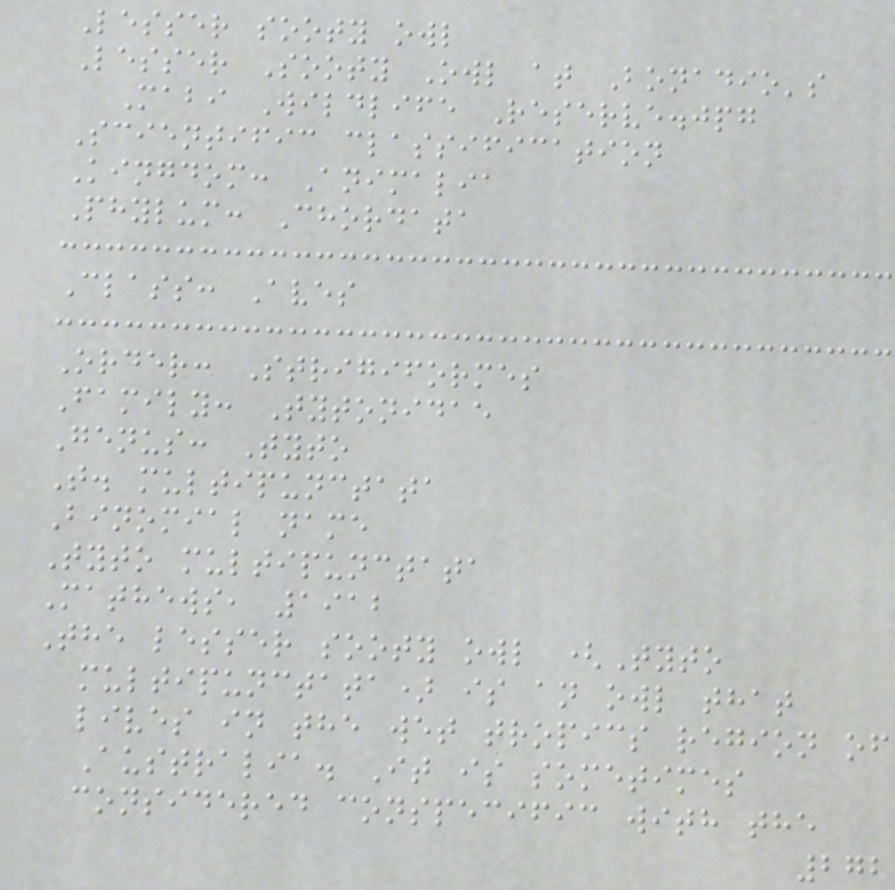Lesser sooty owl
Lesser Sooty Owl at Bonadio's
Mabi Wildlife Reserve.jpg
Scientific classification
Kingdom: Animalia
Phylum: Chordata
Class: Aves
Order: Strigiformes
Family: Tytonidae
Genus: Tyto
T. multipunctata
Binomial name
Tyto multipunctata
Mathews, 1912
The lesser sooty owl (Tyto
multipunctata) is an owl that
lives in the wet tropics region of
Australia. It is sometimes
considered conspecific with the
272
